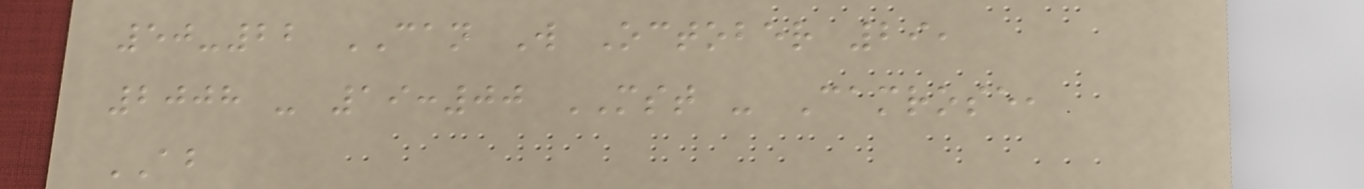50-22 CAN W October 29,
2008 - 19:00 MST - Camrose,
AB
